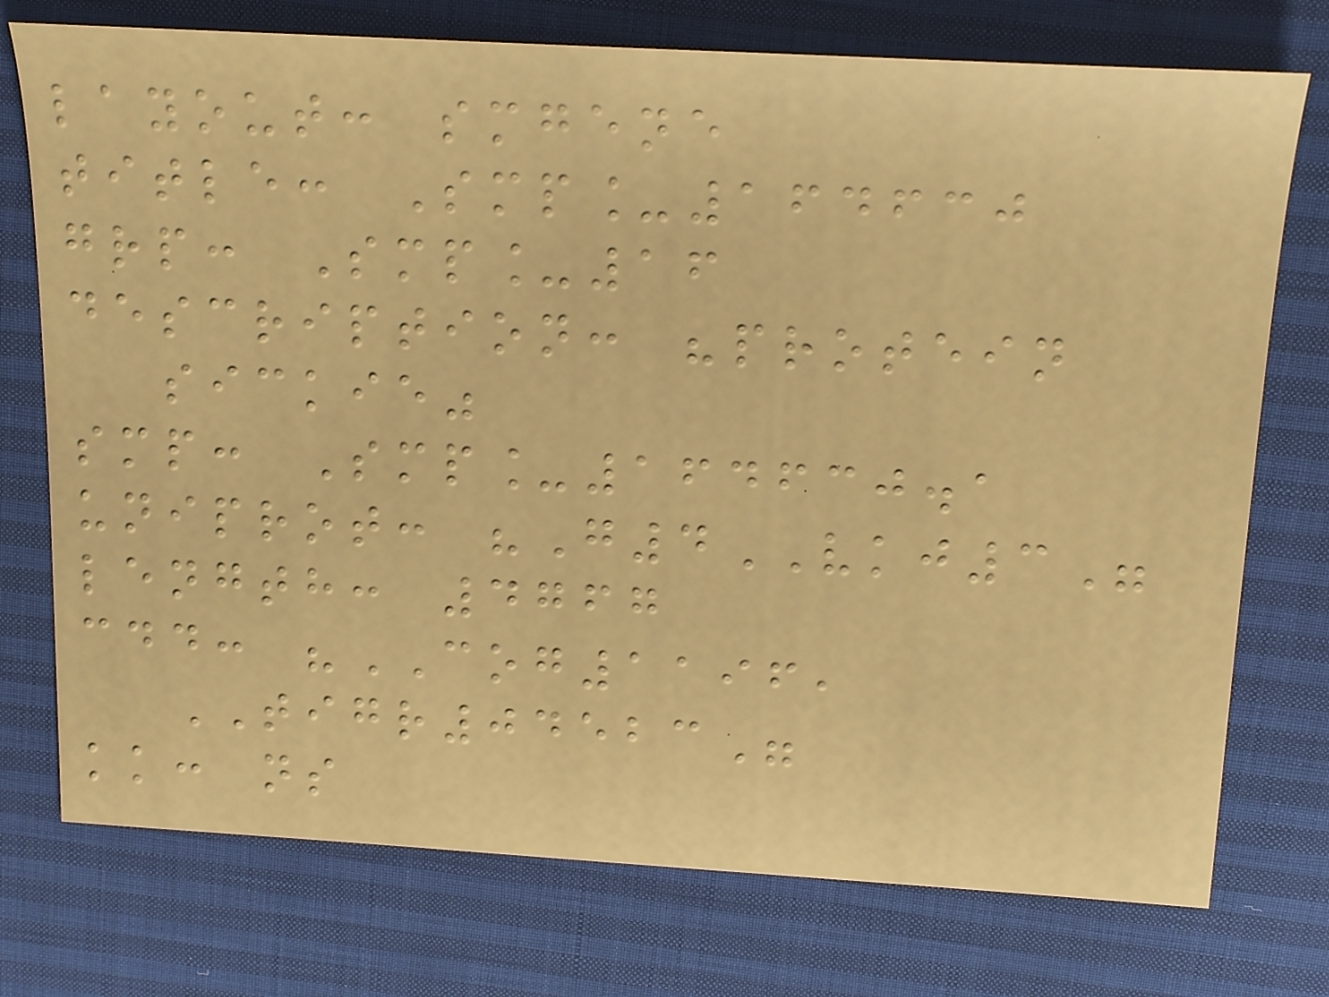layout: smgene
title: Smp_164630
grp: Smp_16
description: "protein
sickie"
smp: Smp_164630.1
uniprot: "G4VKJ3"
length: 4767
cdd: "COG1196,
TIGR04523"
kk: ns
